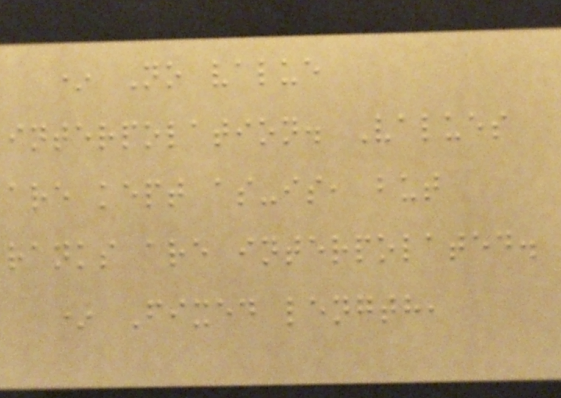* No value
interpolation. Values
are kept as-is, but
ranks are interpolated.
* Fixed length,
